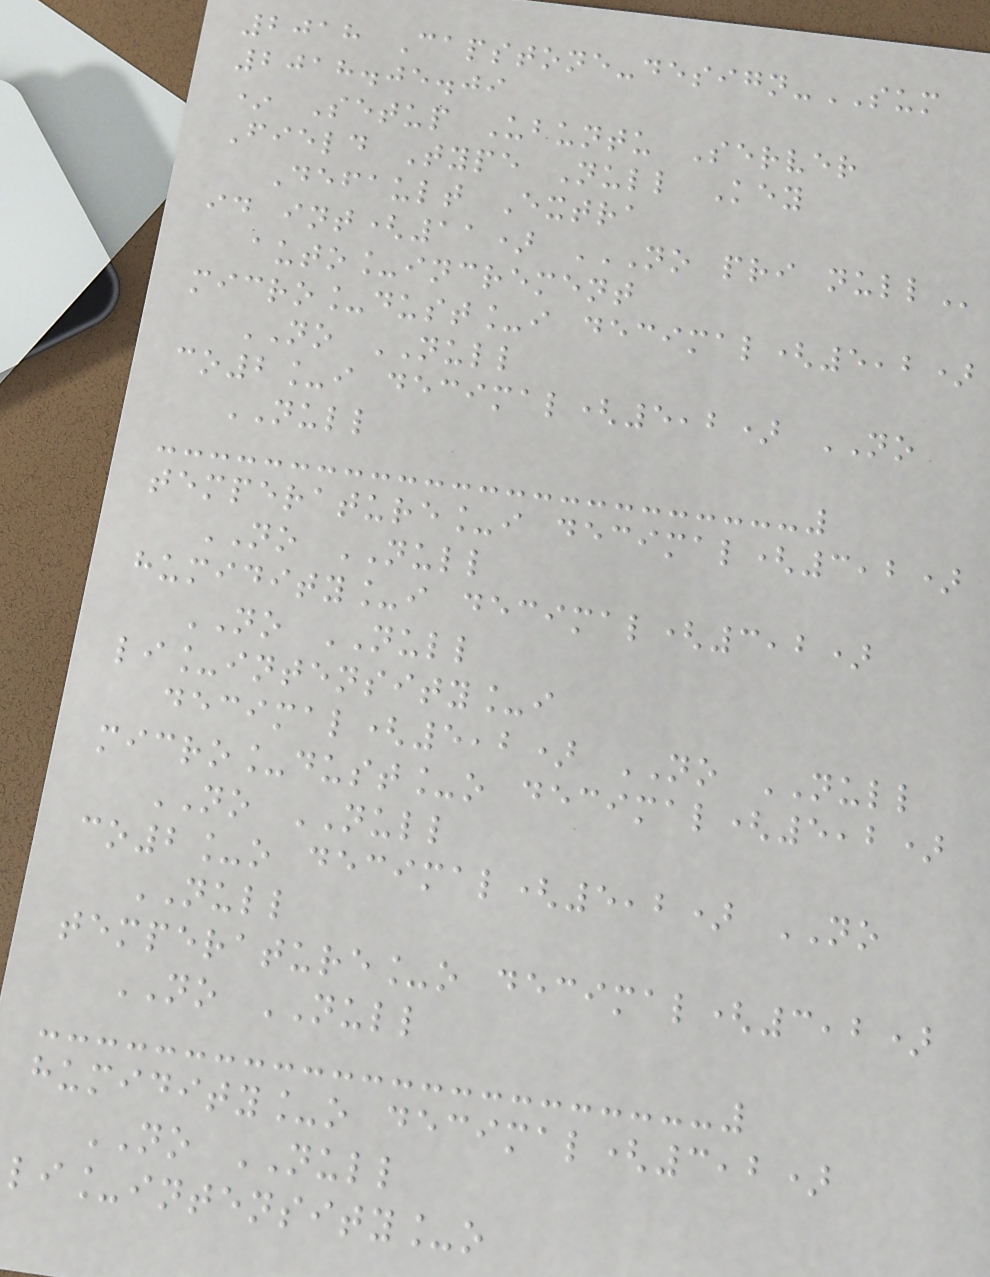2018 Capstone-design-SUM
2018.05.09
* Setup Ubuntu Server
Field Type Null Key
Default Extra
id int(11) NO PRI NULL
auto_increment
micro_dust_i decimal(5,2)
NO NULL
co2_i decimal(5,2) NO
NULL
temperature_i decimal(3,2)
NO NULL
humidity_i decimal(3,2)
NO NULL
li_intensity_i
decimal(5,2) NO NULL
micro_dust_o decimal(5,2)
NO NULL
co2_o decimal(5,2) NO
NULL
temperature_o decimal(3,2)
NO NULL
humidity_o decimal(3,2)
NO NULL
li_intensity_o
